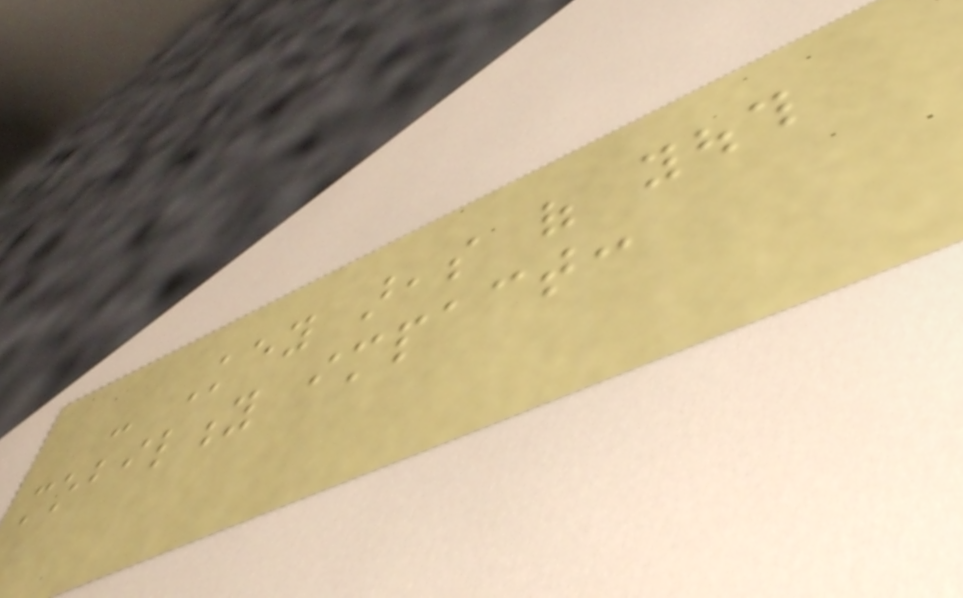- Key areas of youth
mobility impact:
